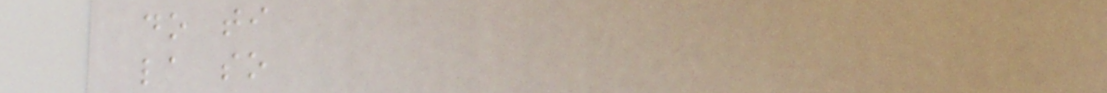do ti
la so
